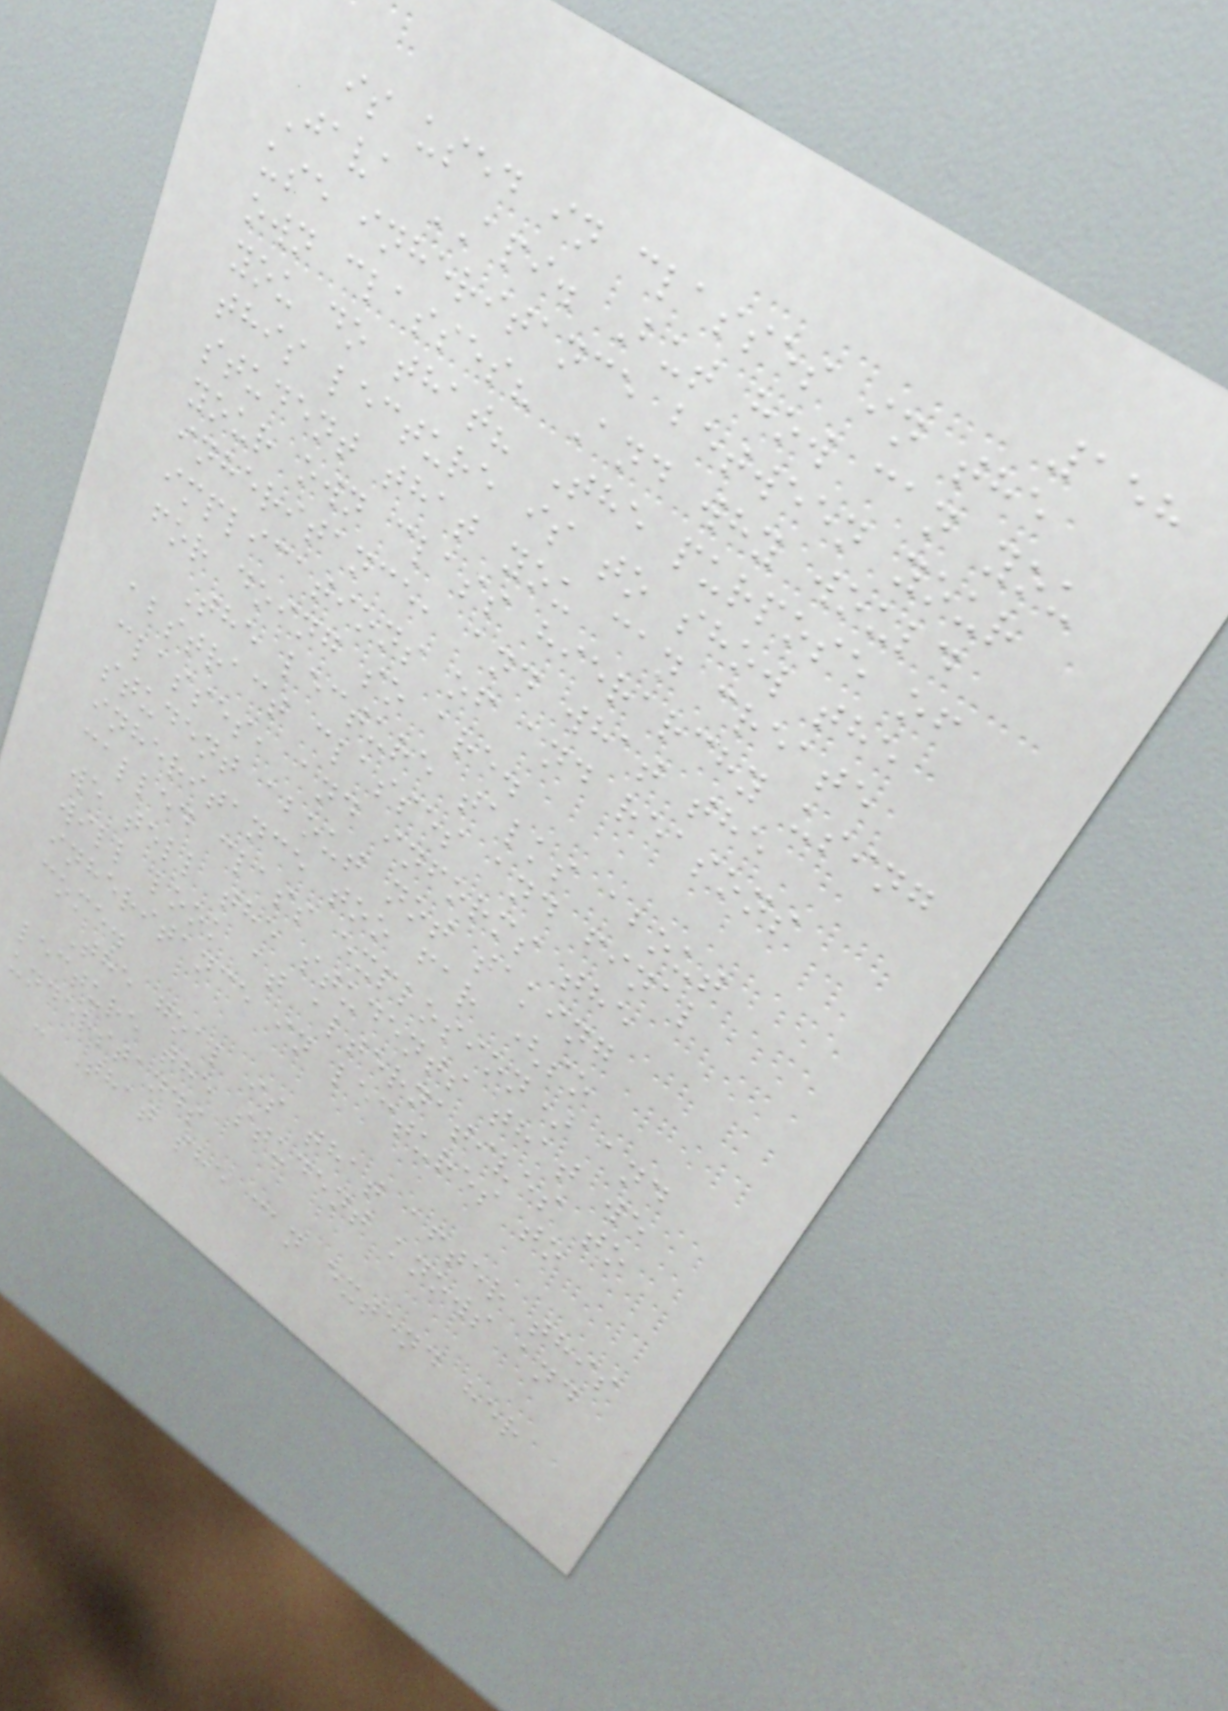158
is used in classes in the
Java API. But how can you
use inheritance between your
own classes? And why would
you do that? The purpose of
this lecture is to show the
student that you can create
your own class hierarchy using
inheritance, and what the
implications of and reasons
for doing so are.
The lecture talks about
abstract classes and final
classes, and informs the
student about not taking
inheritance too far (so
called class explosion) and
we tell the students that we
will look at alternatives to
inheritance in lectures to
come.
The goal is that after this
lecture the student knows and
understands
- That she can extend her
